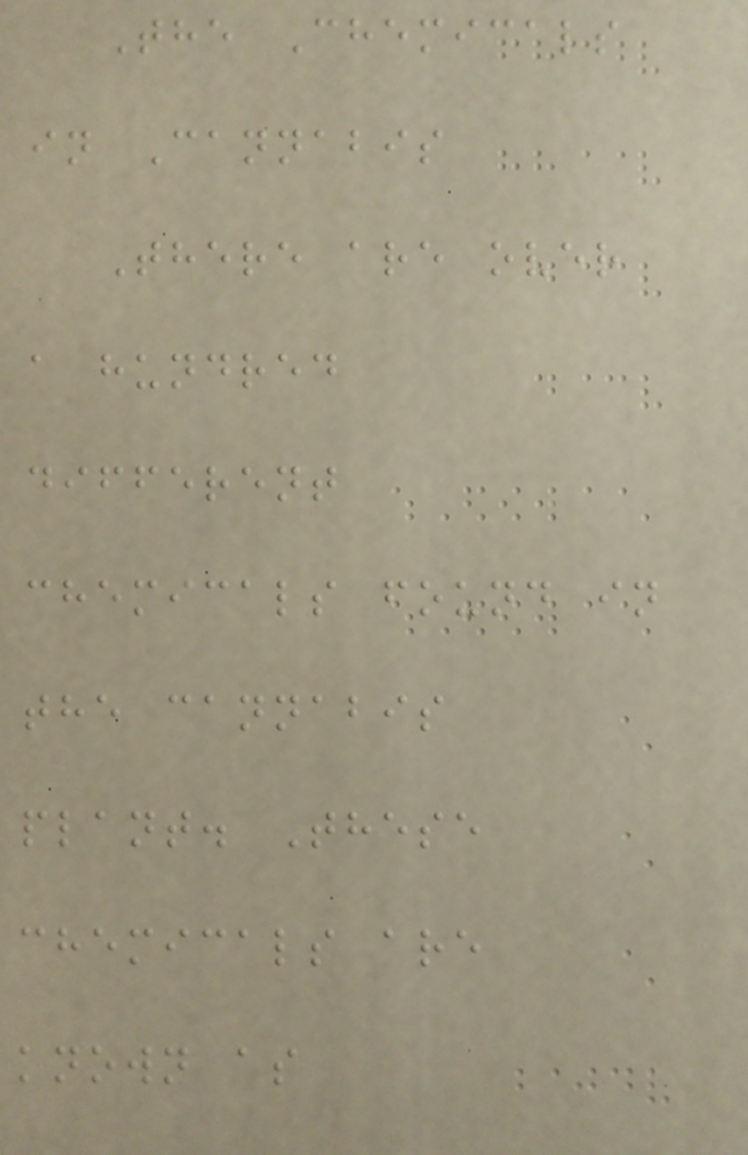The Chemicals
in Cannabis
There are over
a hundred
different
chemicals found in
the cannabis
plant. These
chemicals are
known as
